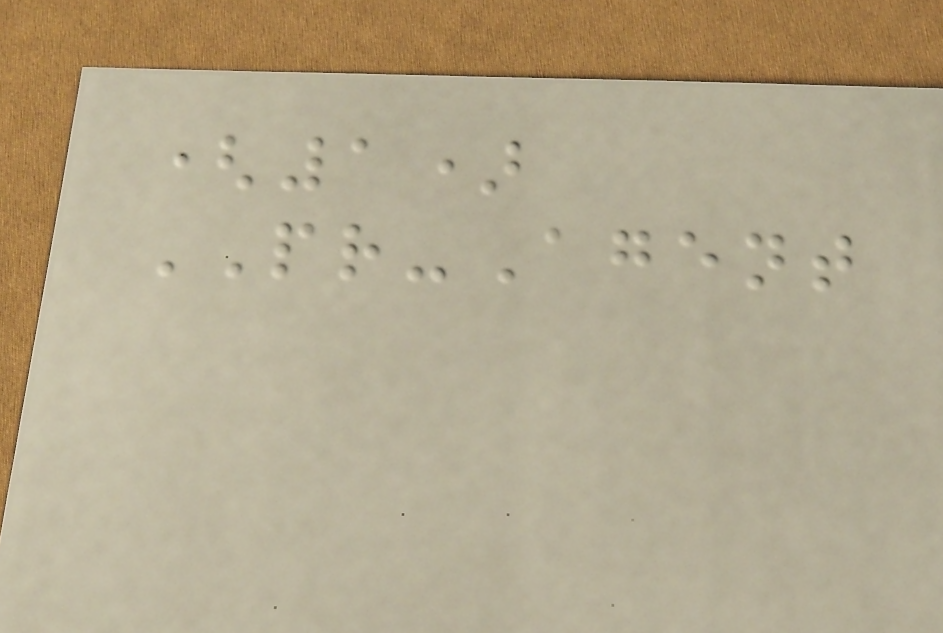(1)
PR-Agent
